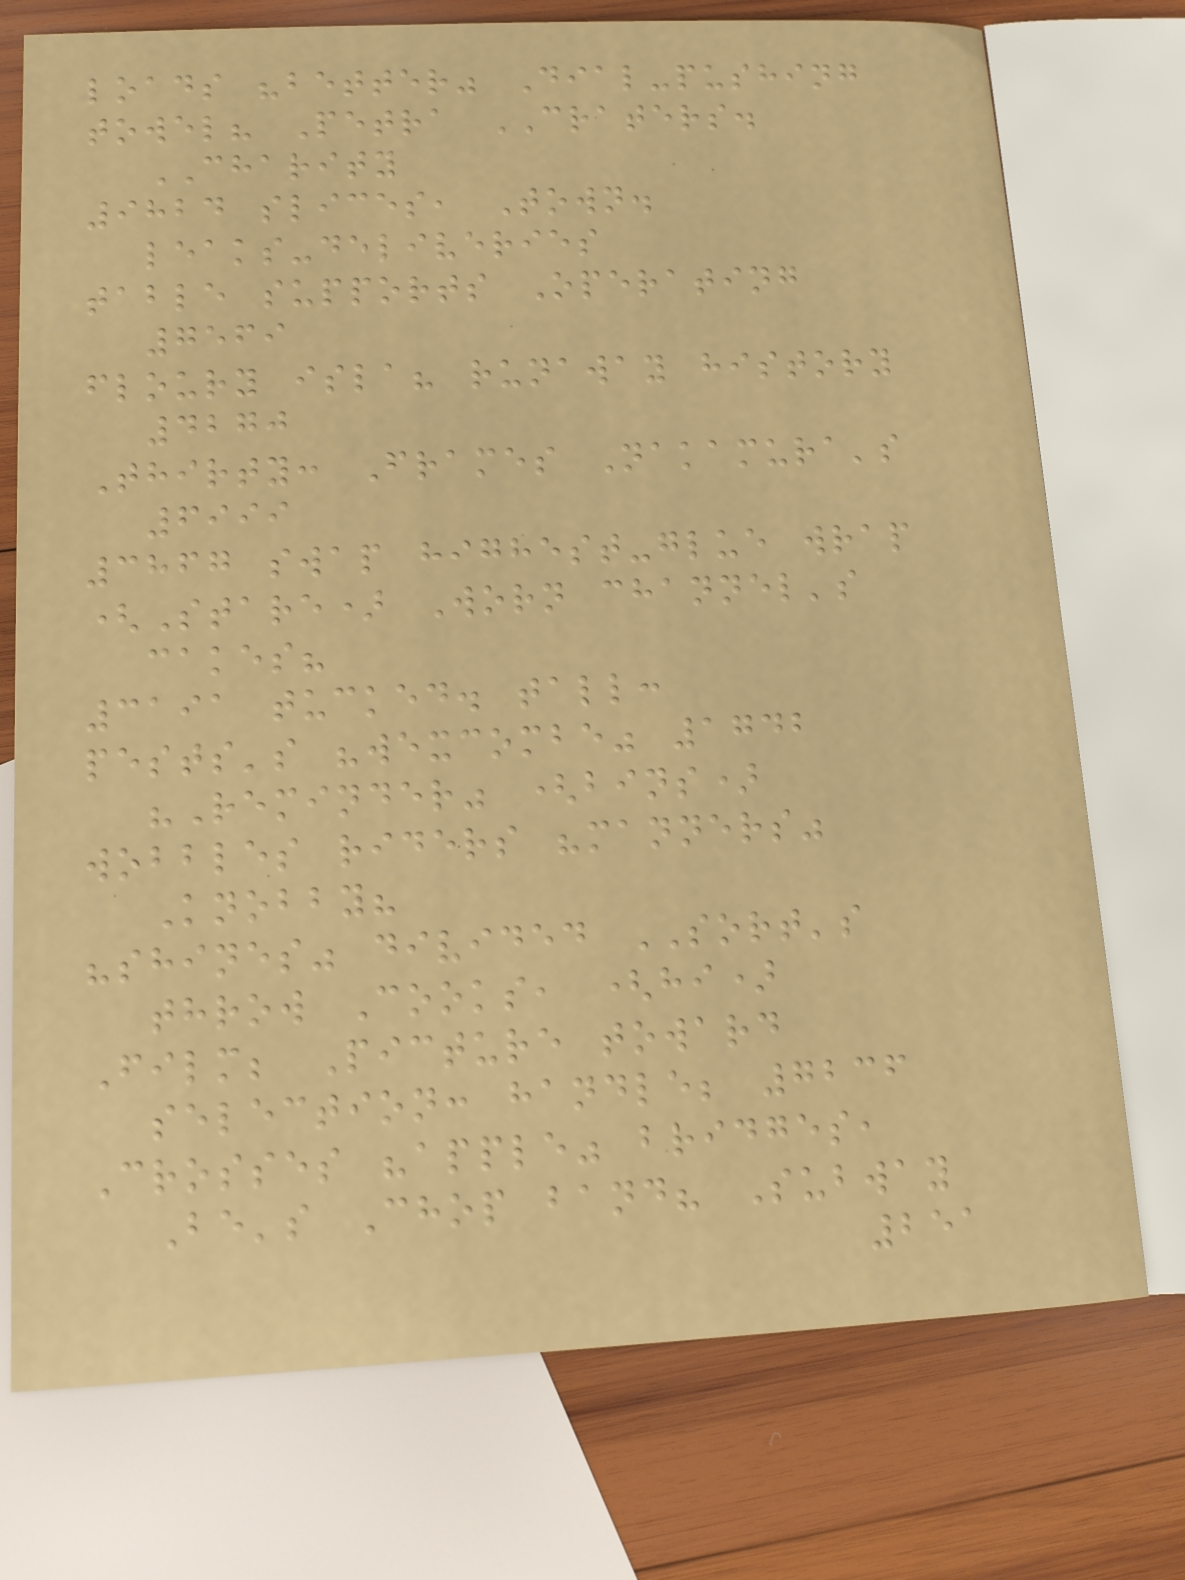loads "better" Dial-pushing
towel? Petra CRATERS.
CHARITY
9824 slices, Town.
leaks-deliveries
table supports Operating
7569
floury isla? runaway history
4270
Thirty: Frames Nakamura's
6999
3867 swap highest-glue wrap
(Stare) Worn channel's
cakes?
3191 tucked. tall:
pests's "wexcombe" 1742
"Reminder" (bins)
wobbles riders "manners"
Knobby?
"shines" divided SORT's
throw Cooks, (hi)
Film; Picture toward
selection: handle; 7236
Crosses "apple" bridges,
Be's Chop band? Subway
251
